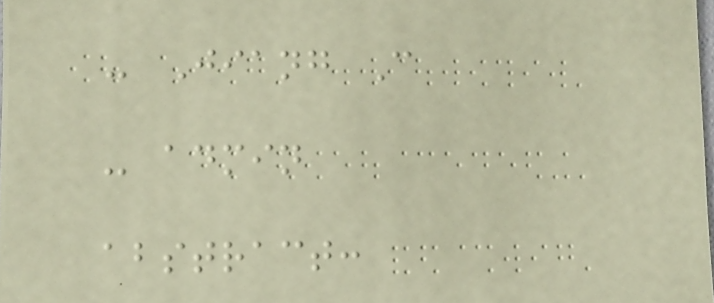- Jiang C
- admin
abstract:
